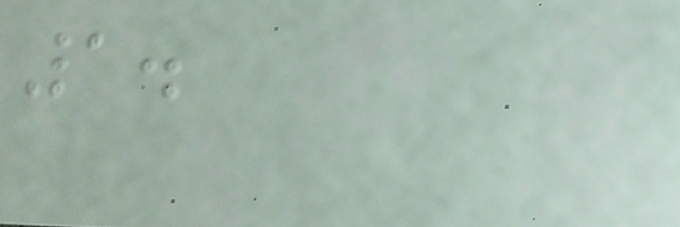1.
